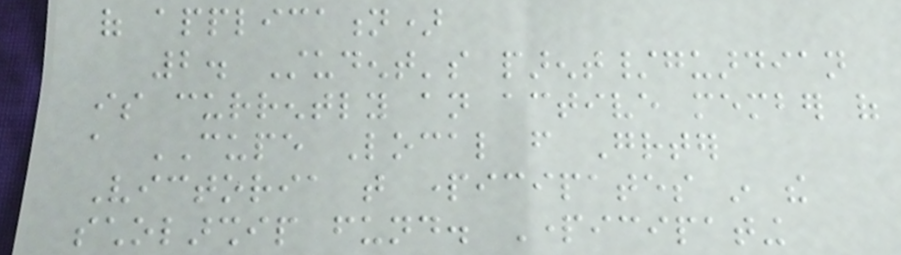of application)
2. Student's parent/guardian
is currently an active member of
a CUPE Local from Greater
Victoria that participates in the
scholarship fund. Participating
